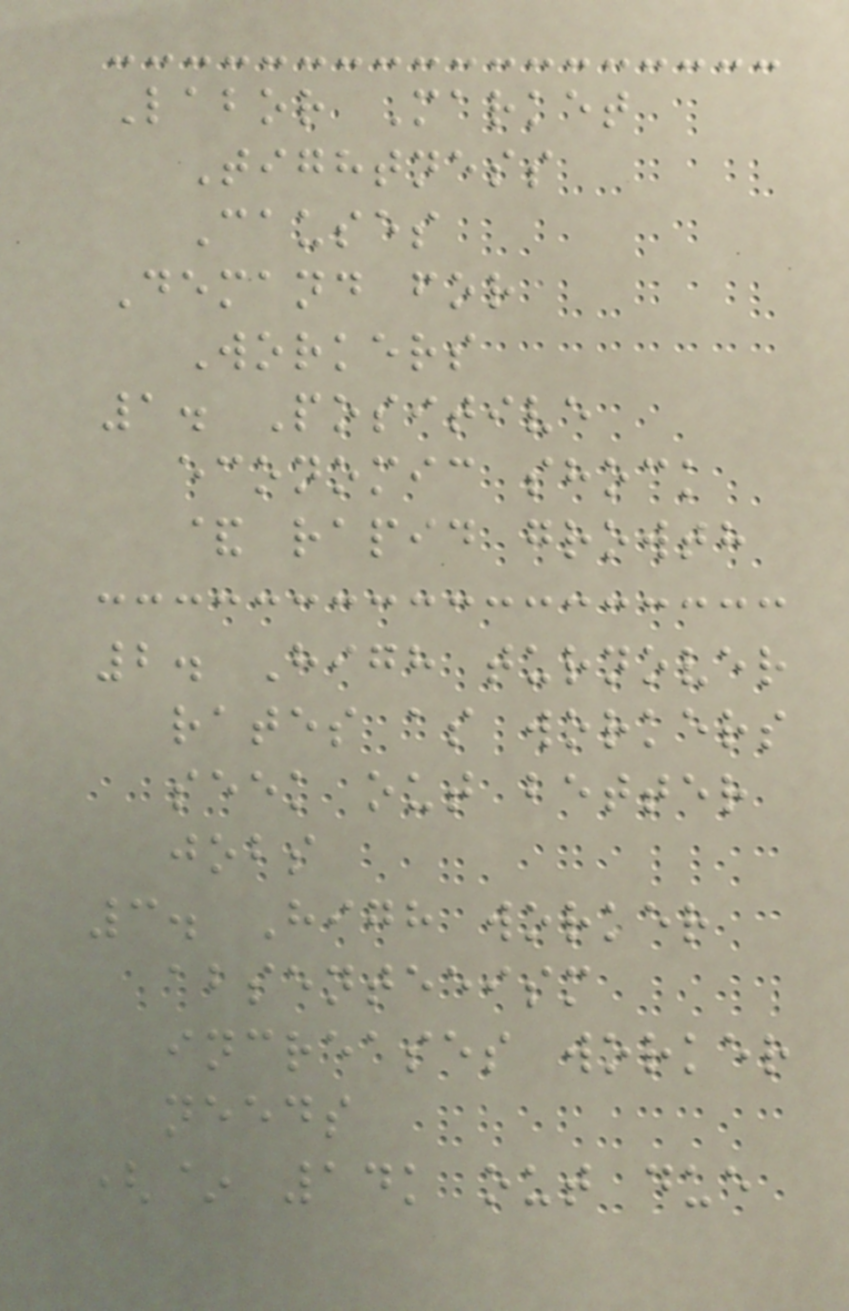Labor Market
Tightness
Causes
Demand for
Workers
1. Positive
economic shock
& rapid growth
2. High turnover
rates as workers
seek out better
jobs
3. High worker
absenteeism
increases worker
needs
(~ 14k out due
